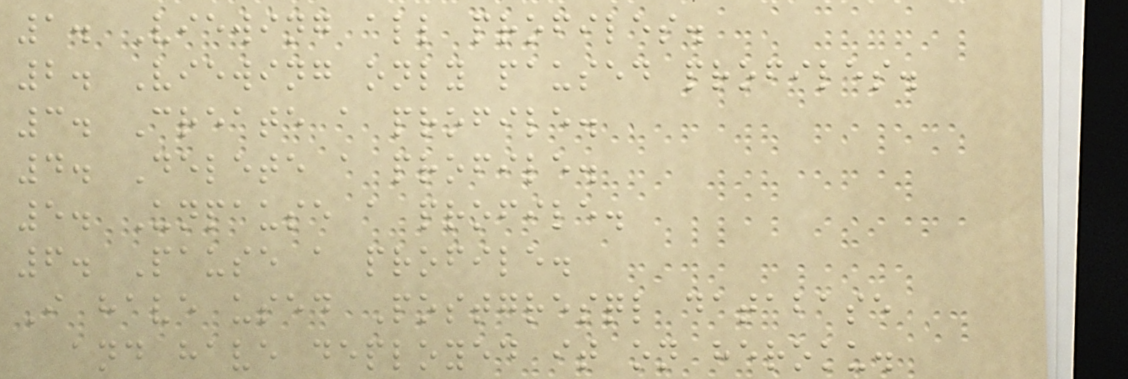1. Viewing all profiles.
2. Viewing only paused profiles.
3. Create a profile.
4. Delete a profile.
5. Unpause a profile.
6. Pause a profile.
I have used Postgresql database
and have deployed it on heroku.
